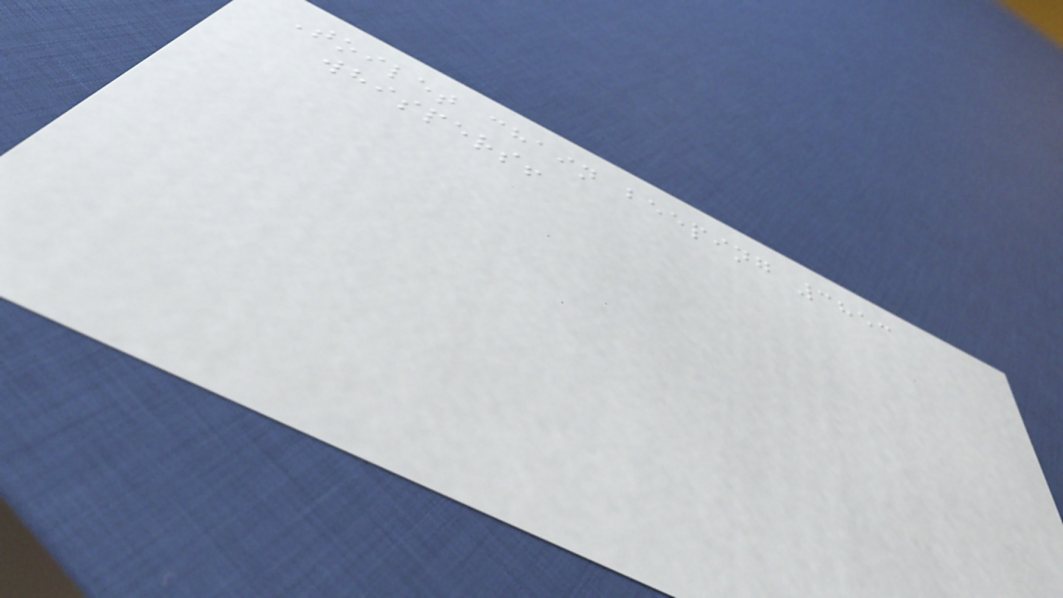Toilet chain beeping 3853
whispers!
